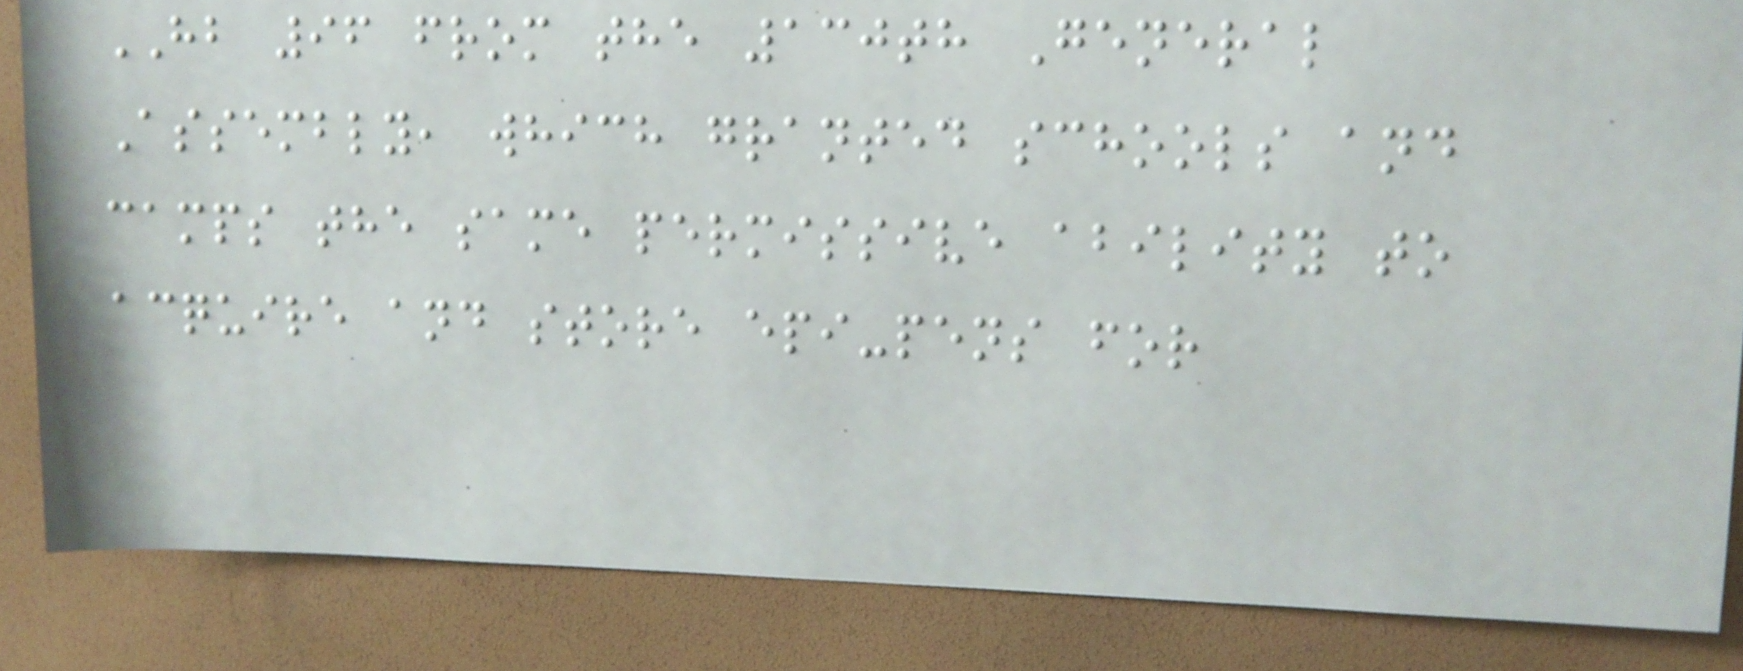HB 96 from the 130th General
Assembly, which granted schools and
camps the same permissive ability to
acquire and store epi-pens for
